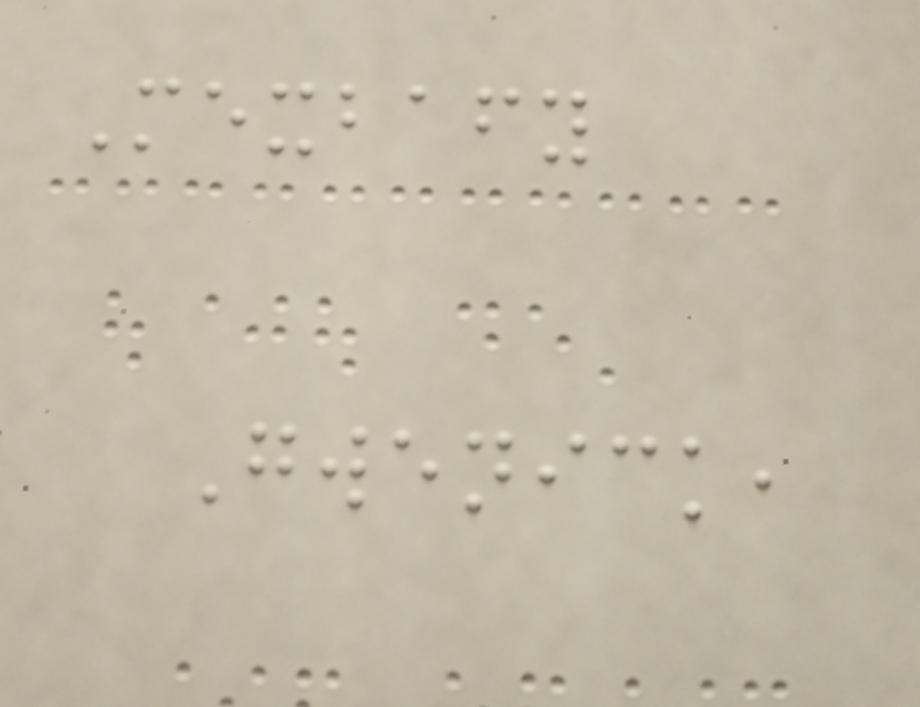Mexbafy
Gwenick,
